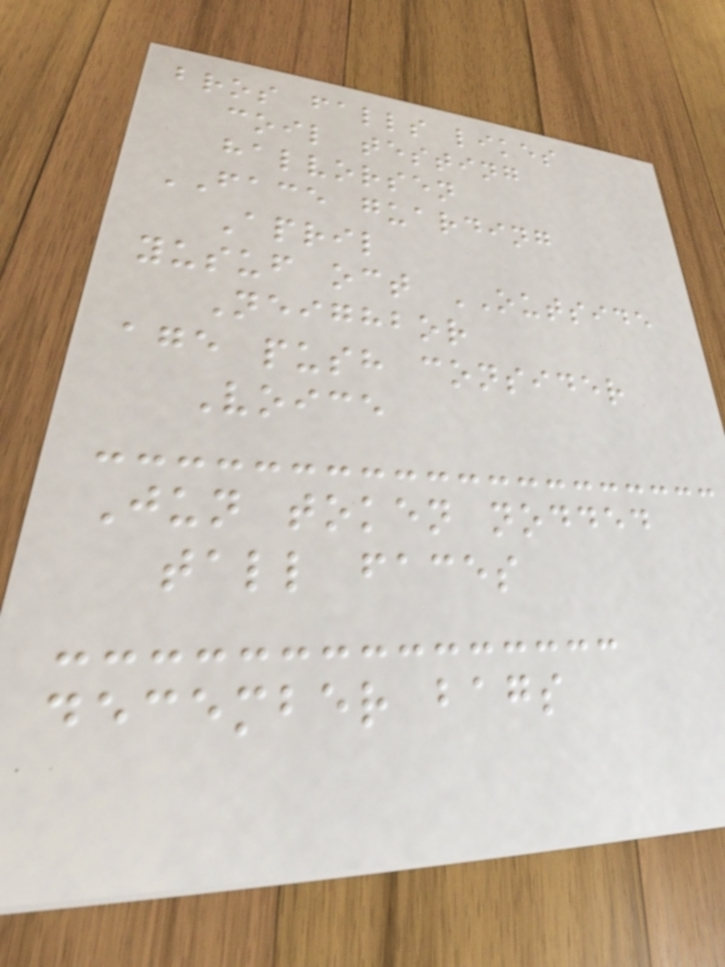bros falls likes
coil testing
halvorsen
FACE guarding
April
yusuf oct OUTSIDE
Neighbor
age push consider
Voice
Jun token nodded
tall faces
december bags
